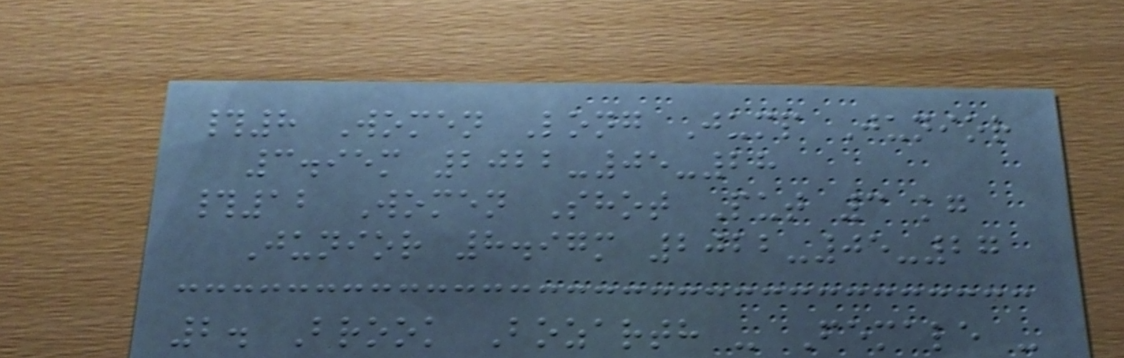#8 Women Long Jump Junior
3.95m 2022-05-28
#12 Women Shot Put 3 kg
Junior 8.97m 2022-05-27
2. Brook Bozarth - Female -
